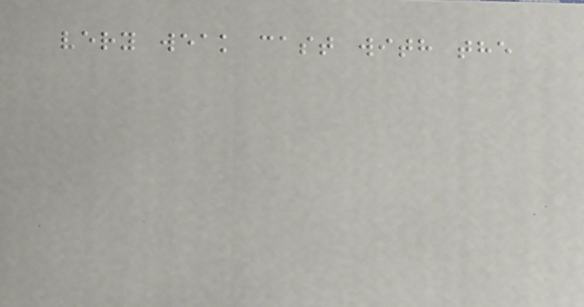very weak cast with the
